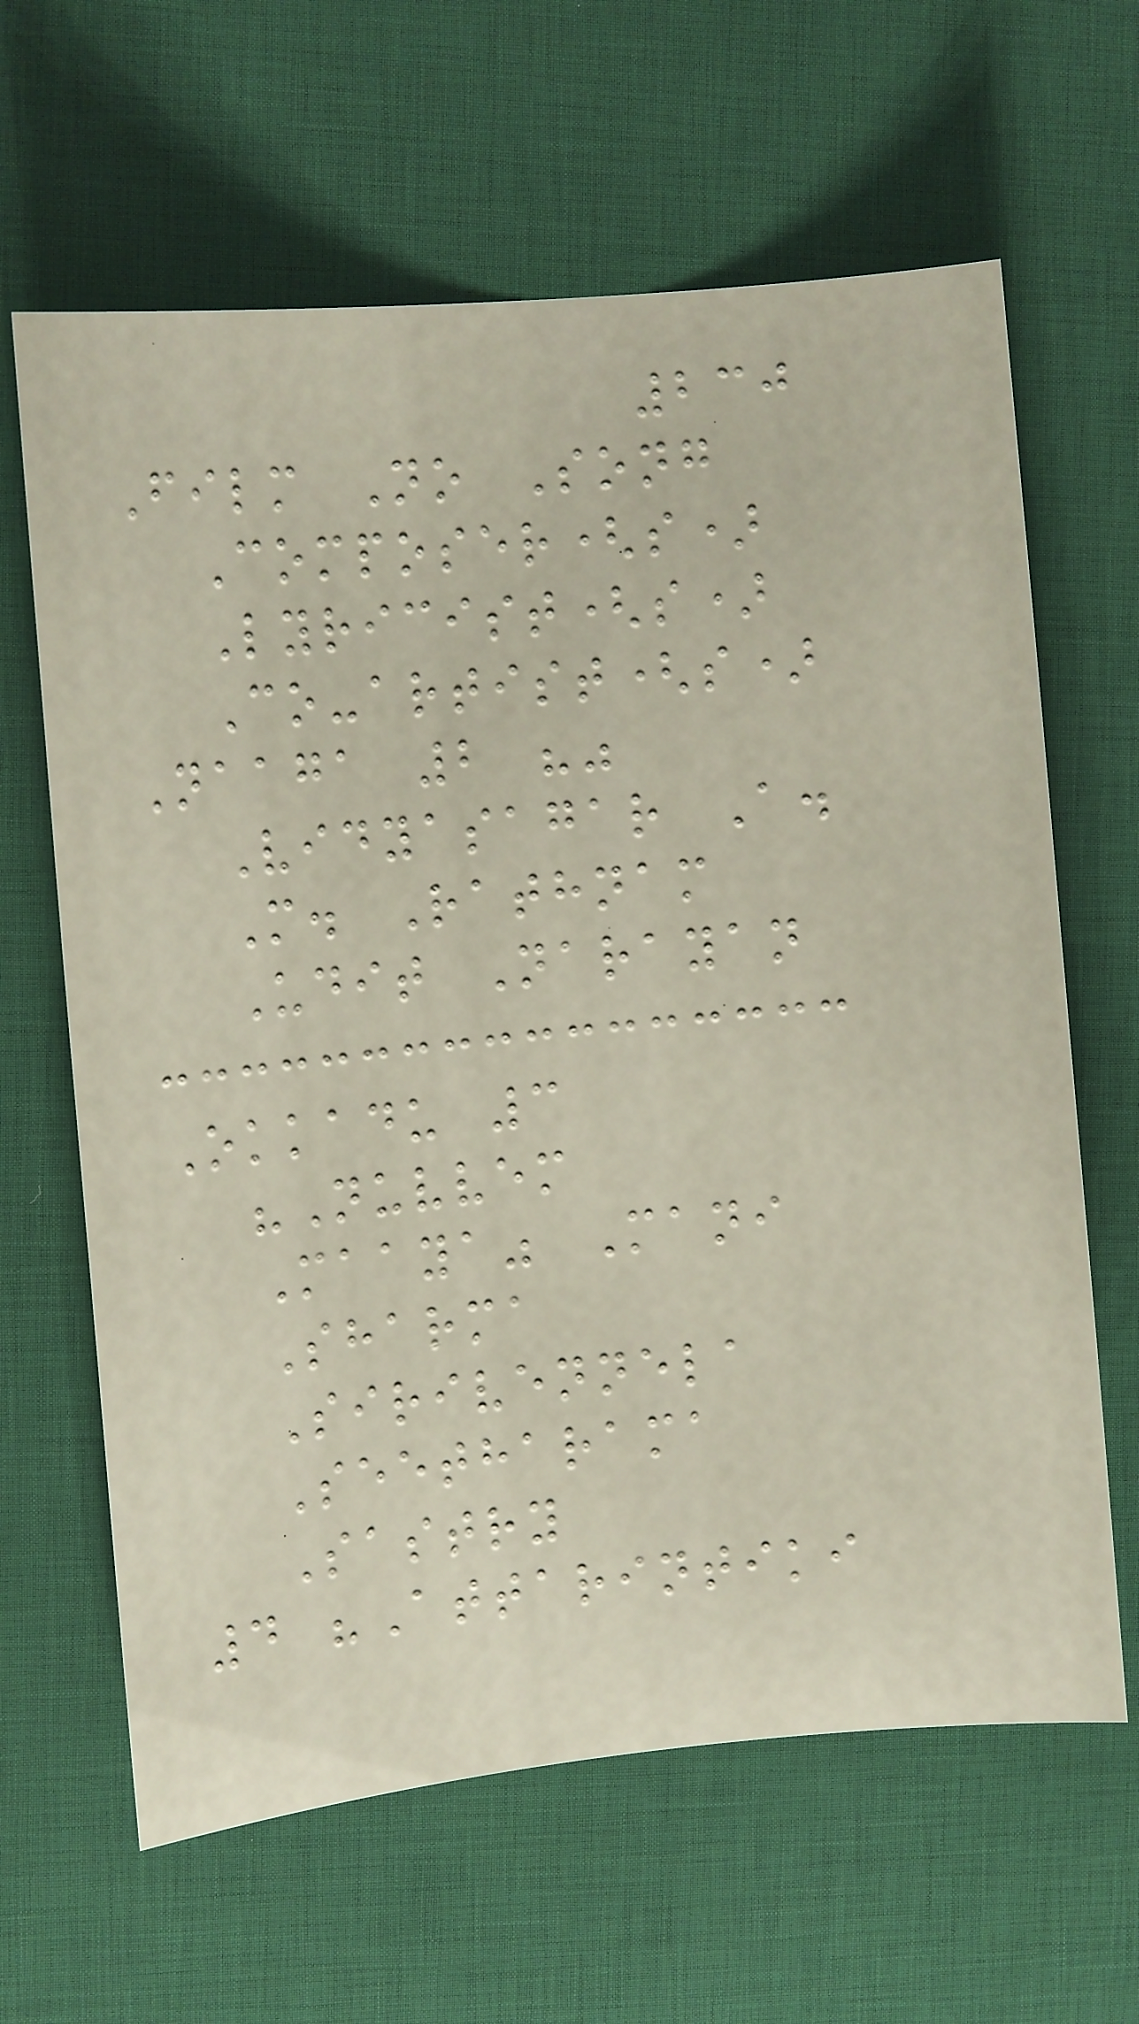230
Film No Song
Composer(s)
Lyricist(s)
Co-artist(s)
Naaga 2 ""
Vidyasagar A.
M. Rathnam
Udit Narayan
Okkadu 3
"Nuvvem
Maaya" Mani
Sharma
Sirivennela
Seetharama
Sastry
4 "Attarintiki
